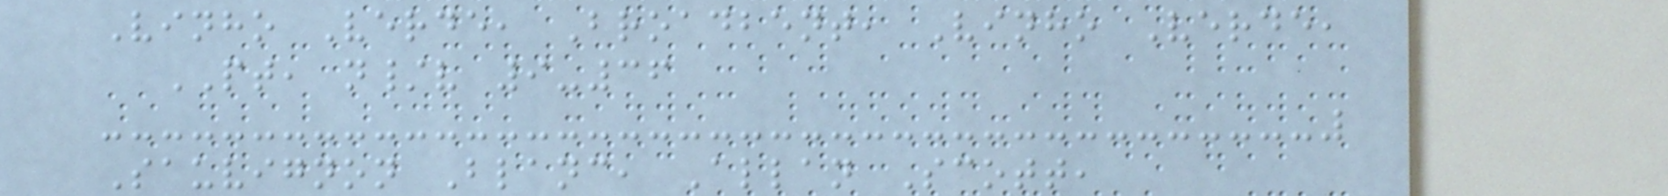Vinho Verde, Broadbent, Vinho Verde,
PT, n/v 9-36
Sauvignon Blanc, Allan Scott,
